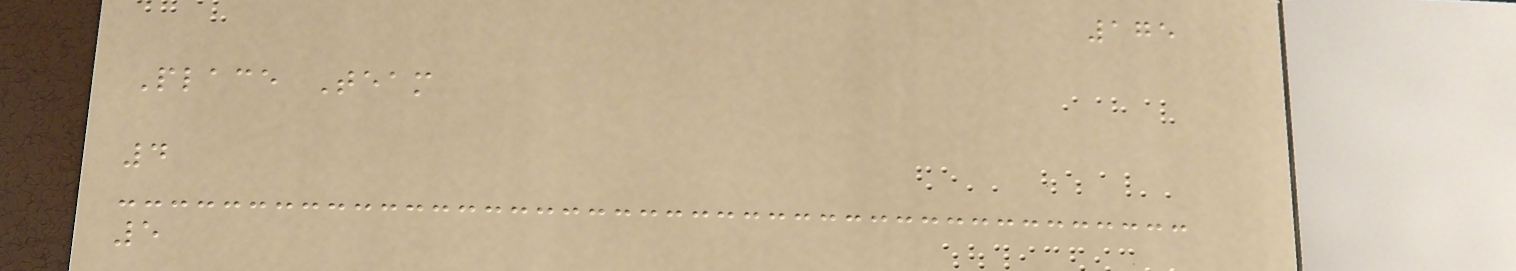175
Place Team
4
5
